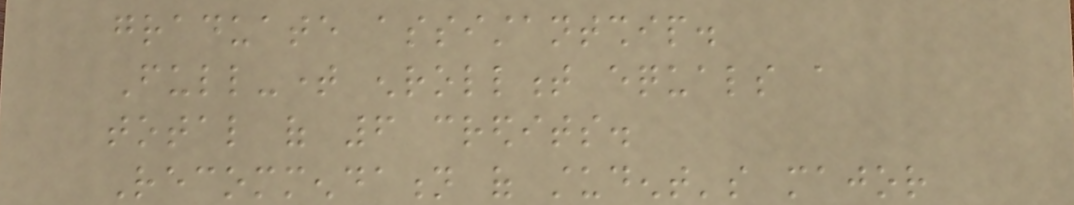graduate assistantship.
Full-time enrollment equals a
total of 6 credits.
Recommendation of student's major
